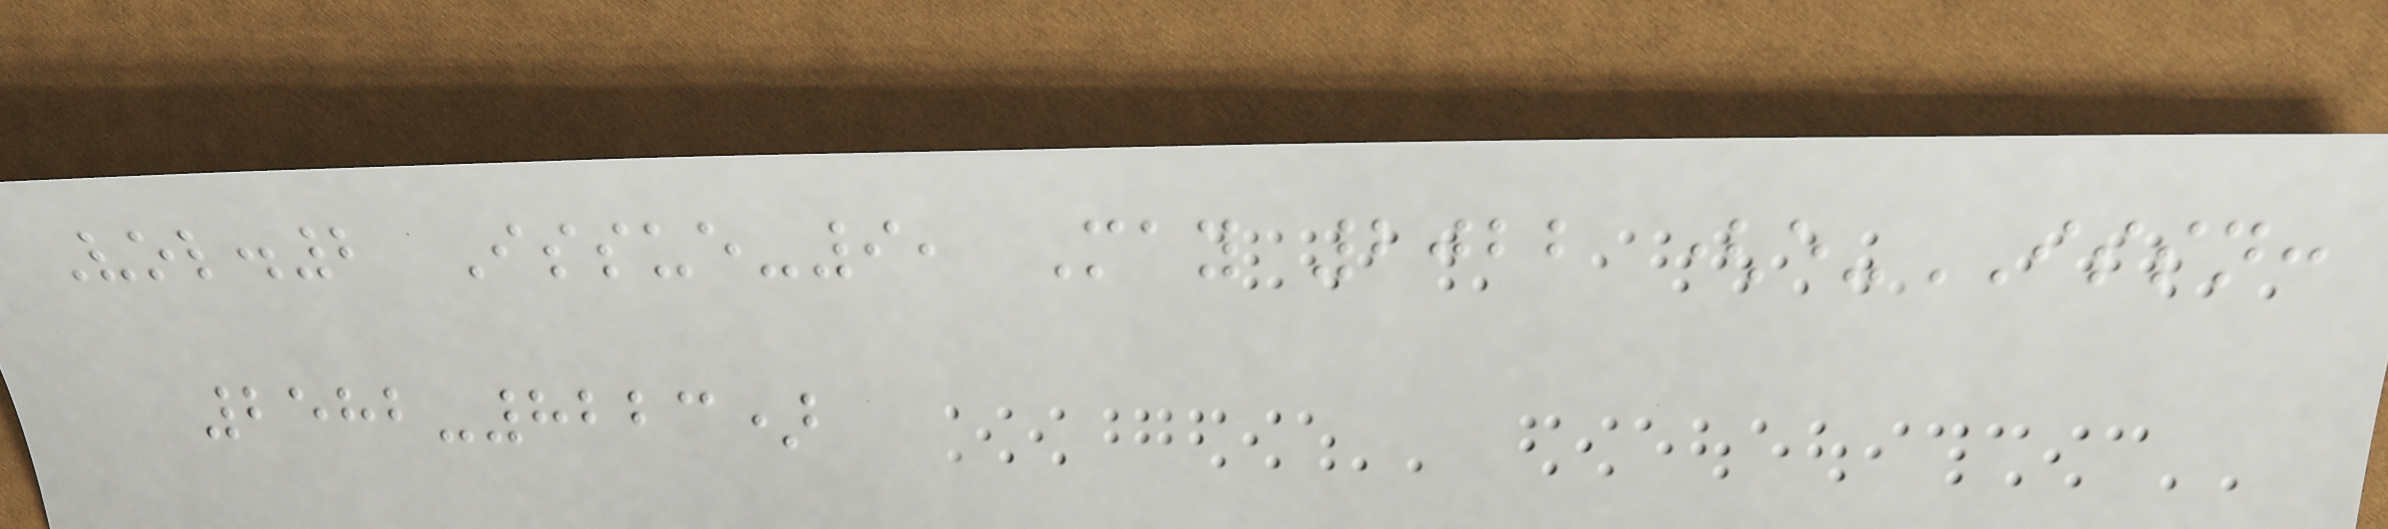Vol.2 Issue-9, May 2022 (e-ISSN:
2582-8223)
